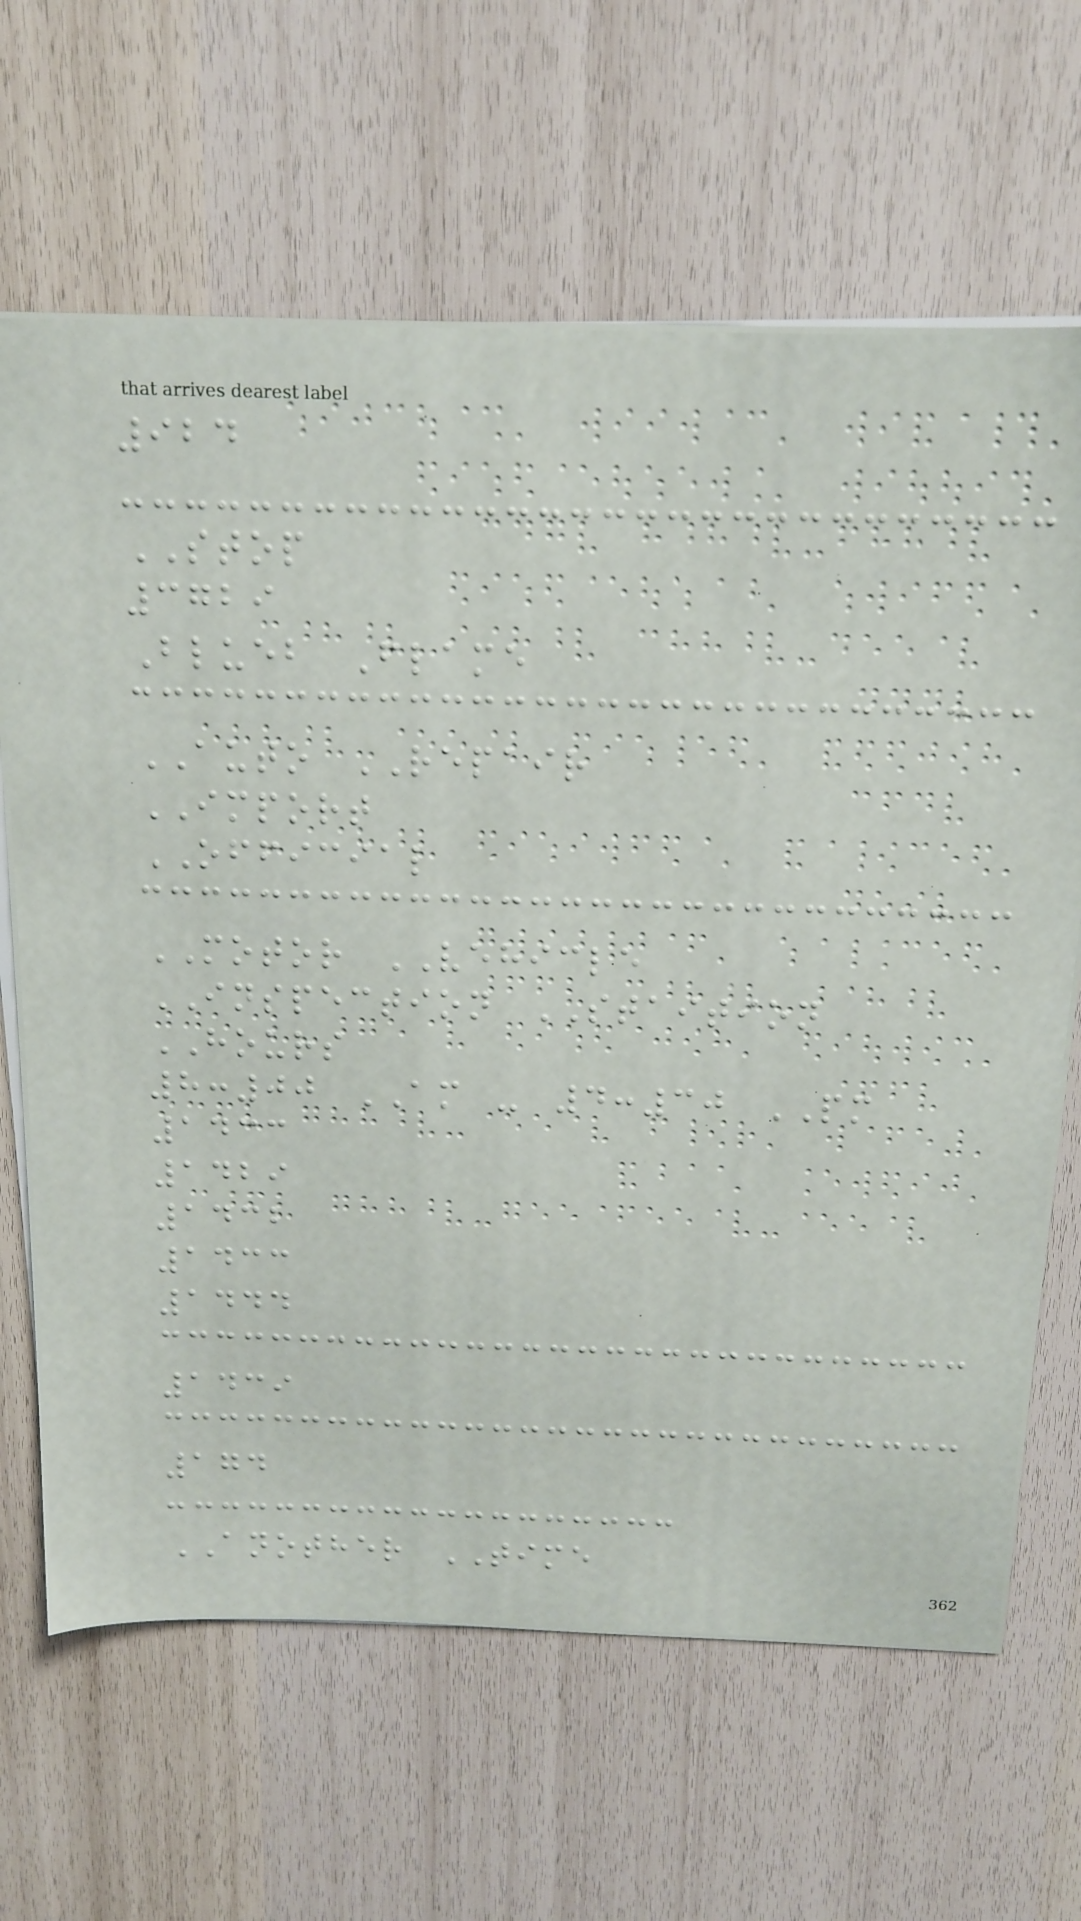924
STOP
3729
Blueb Flame
AUTO REPAIR
IMPORT
OFFICIAL
MOTOR VEHICLE
INSPECTION STAITION
HOURS
8:00 AM - 4:30 PM
1433
1429
1432
1433
1444
1439
174
ANOTHER TIME
